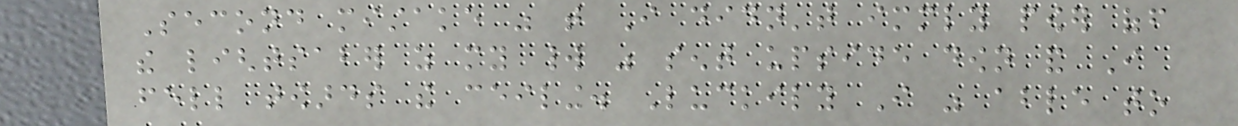Second mistake was that I didn't immediately power off
the lightsaber as my world was sent upside down and I
fell towards the ceiling. Luckily I was able to
